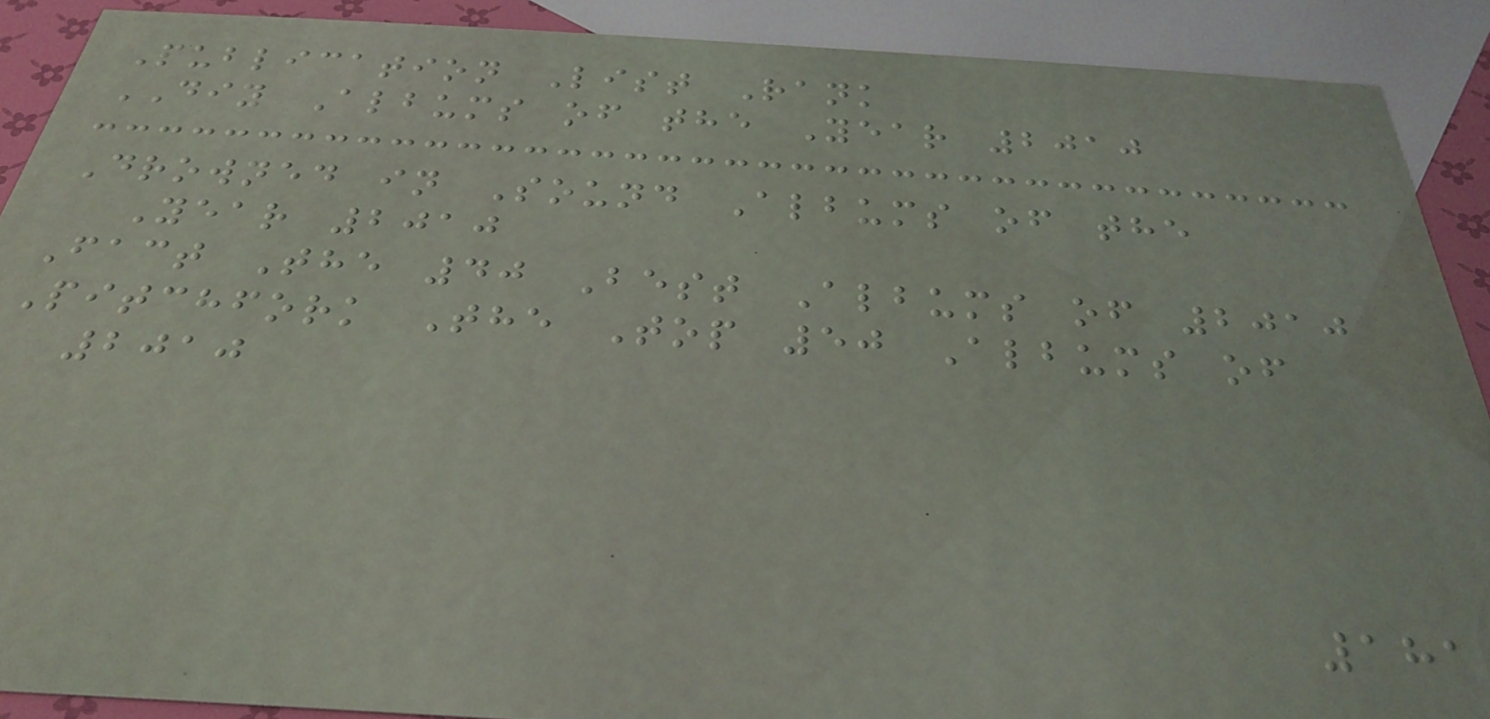Publication List Rank
DIY Albums of the Year 2010
Drowned in Sound Albums of the
Year 2010
Fact The 40 Best Albums of 2010
Pitchfork The Top 50 Albums of
2010
181
